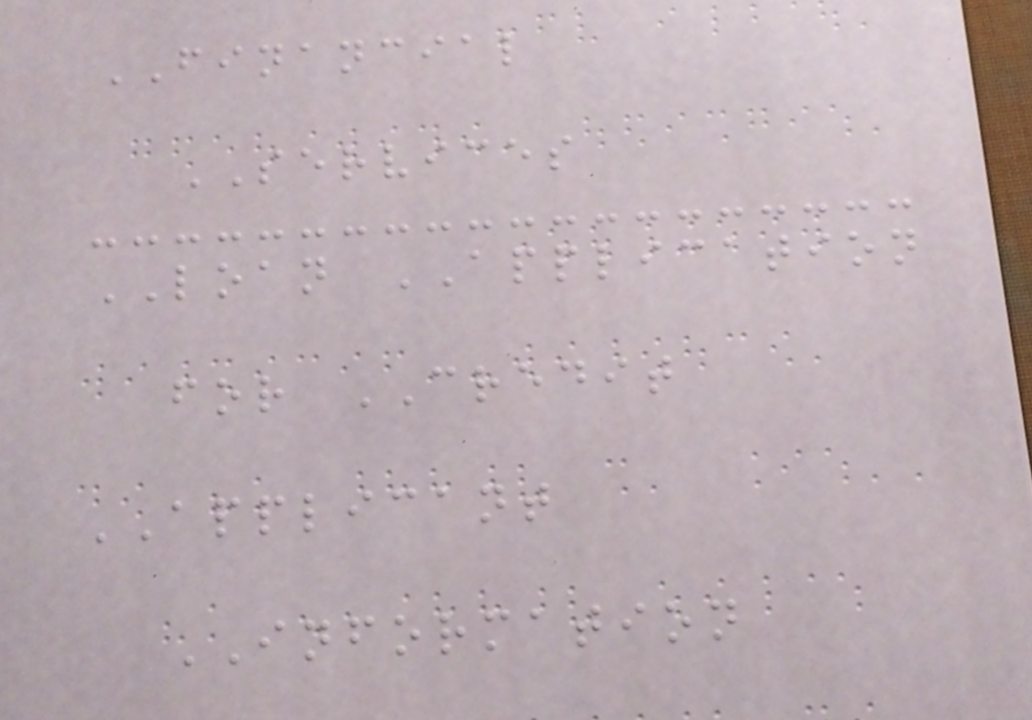FINANCIAL
SERVICES
LOAN APPLICATION
for CREDIT
APPLICANT
INFORMATION
